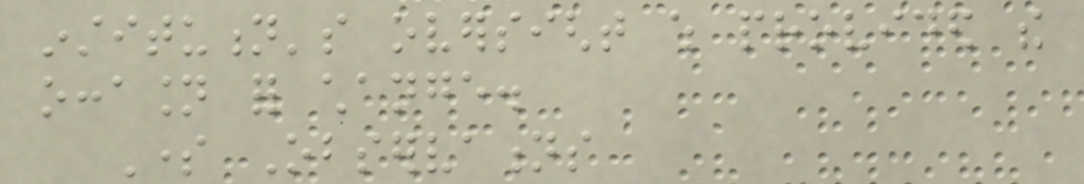institution's oversight which provided the
occasion for change.
Some Observations
